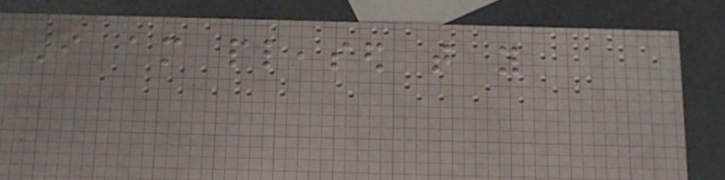I am pleased that you
